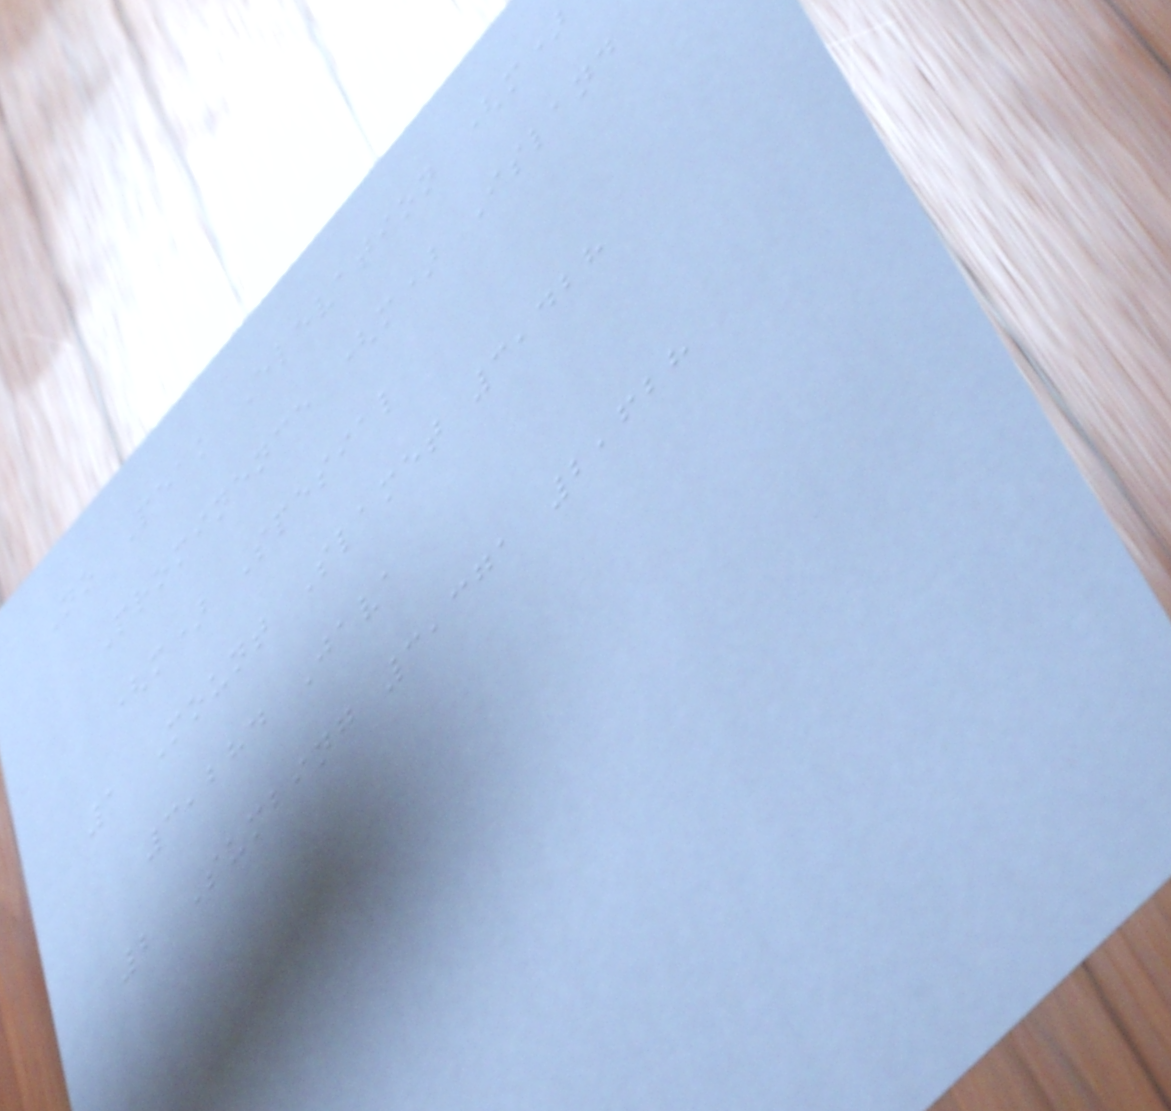No Peak Elevation (m)
Prominence (m) Island
(m) Spesial
1 Mount Slamet 3,428
3,284 Java
2 Sumbing 3,371 2,628
